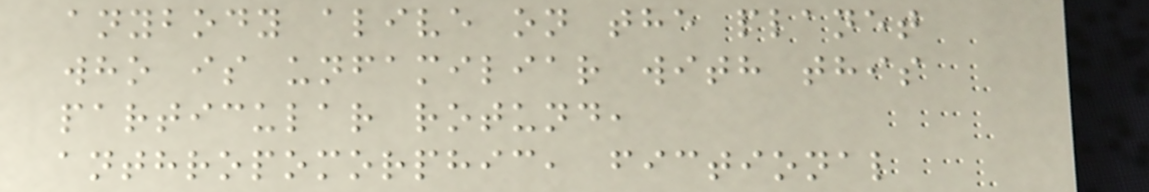anybody alive on the planet
who is unfamiliar with this
particular rotund,
anthropomorphic, fictional
